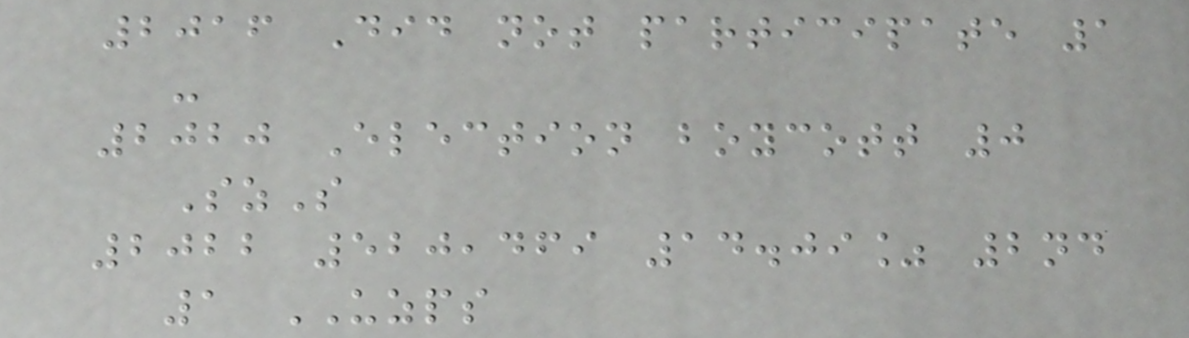2016 Did not participate 1
-
2020 Election boycott 0
SzS
2022 520,469 14.09% 2nd
1 UZPS
